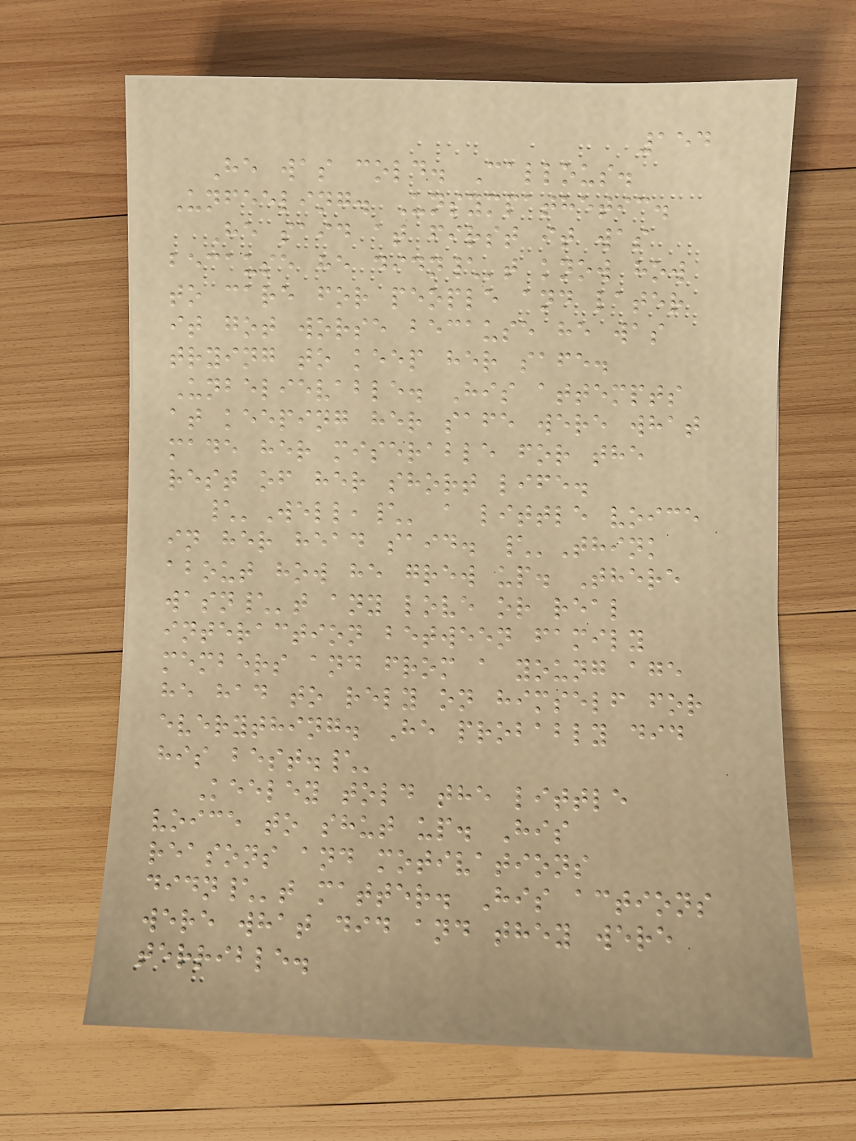154
He was cold. Callous.
Unfeeling. Unsympathetic.
He said at first it was
because he didn\'t know how
to care for people and later
it got worse because he was
trying to keep her safe.
Unbelievable. His attempts
at keeping her safe were what
made her miserable for the
rest of her short life.
\'Well,\' a little voice
in her head said. \'Think
about how he grew up. There
wasn\'t any love or real
interaction between family
members and from a young age
he had to rely on himself for
everything. He probably did
his best.\'
Keeley told the little
voice to shut up. His
reasons and motivations
didn\'t matter. His actions
were what did and they were
terrible.
